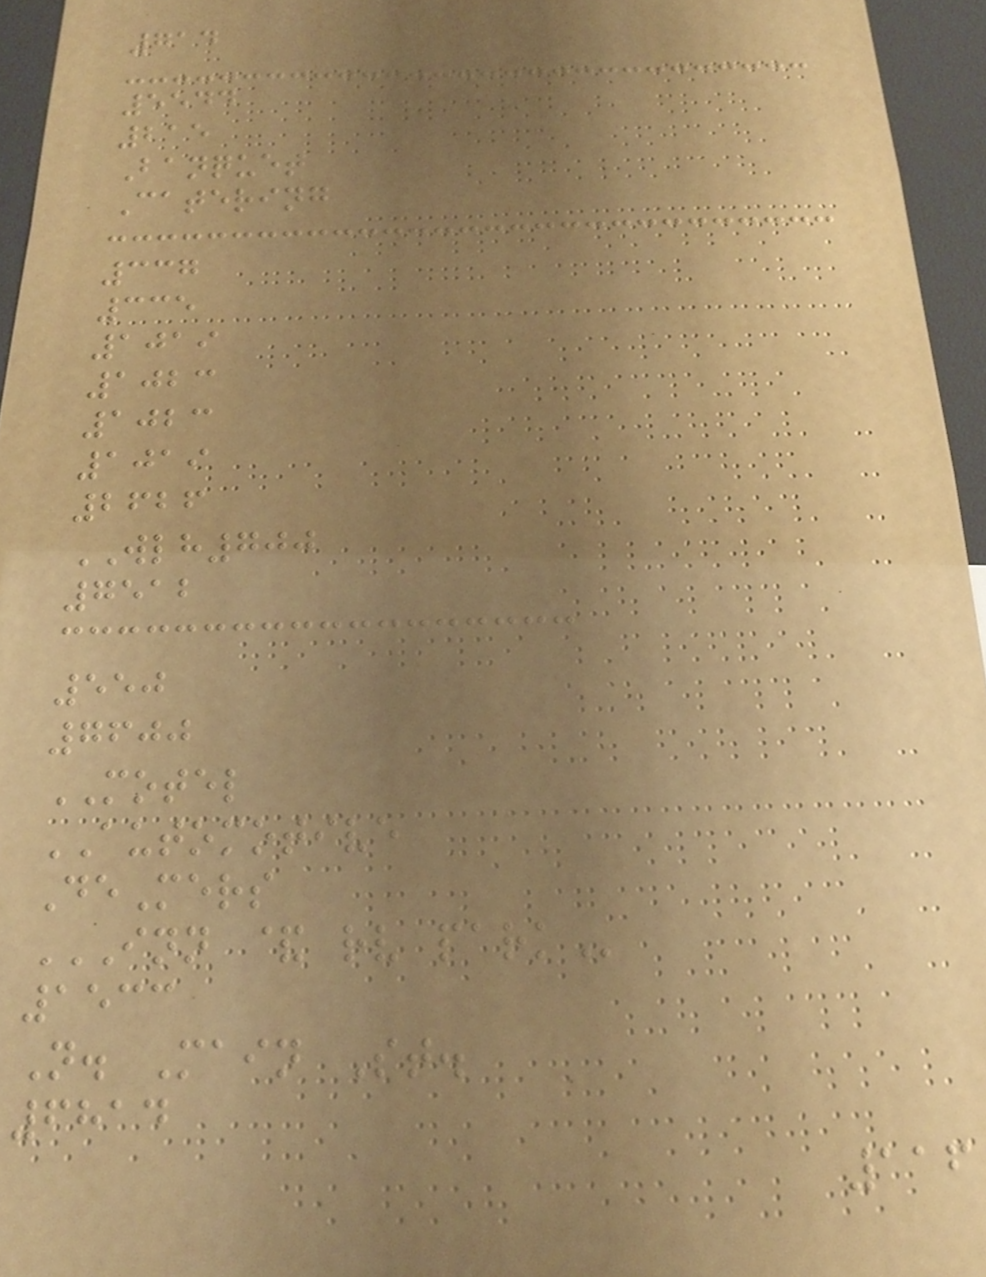714
5544
215
Banquet
Catering
337
335
1019
1023
1023
1019
2626
WLH700
7512
550
7600
MOTEL
AUTOMOTIVE
DeMers
INN & RV PARK
1533
N. Main St.
6814
116
